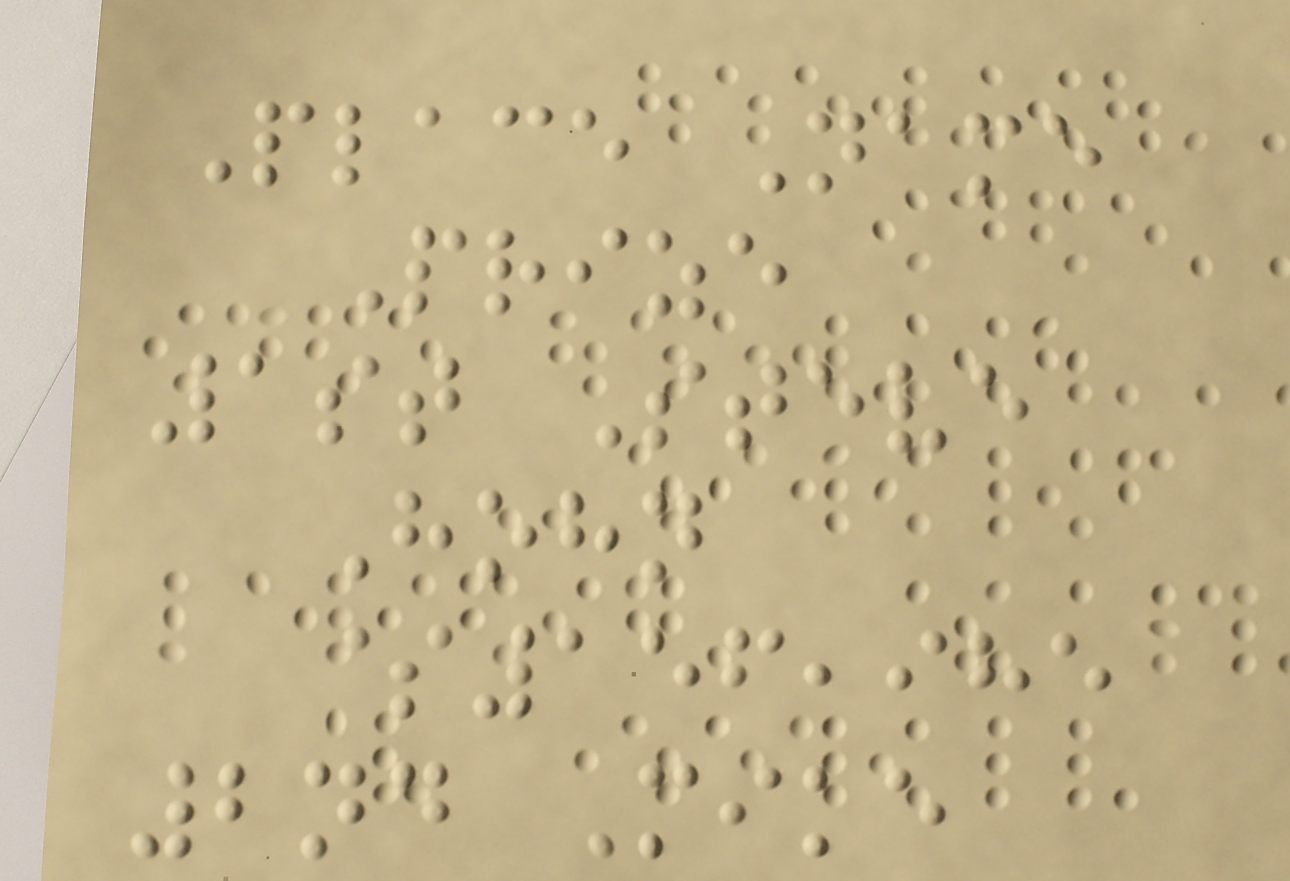Place Name
Prize
1st Steve
Hohn
$156,985
2nd Mike
